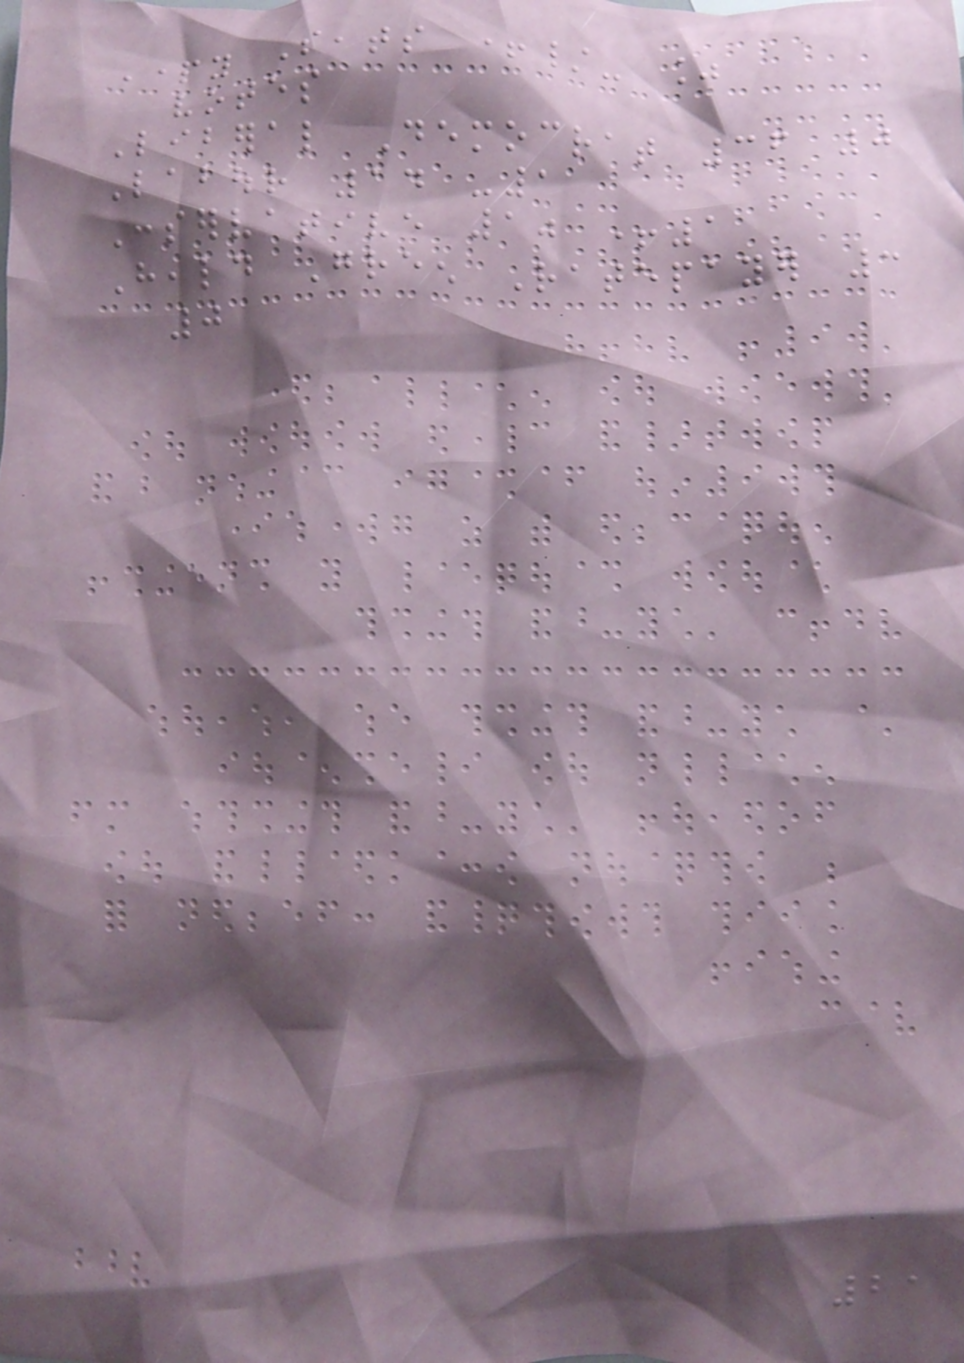Party Seats +/- %
votes
Liberal Democrat 36 0
Labour 14 -1
Conservative 10 +1
Heald Green Ratepayer 3
0
21
